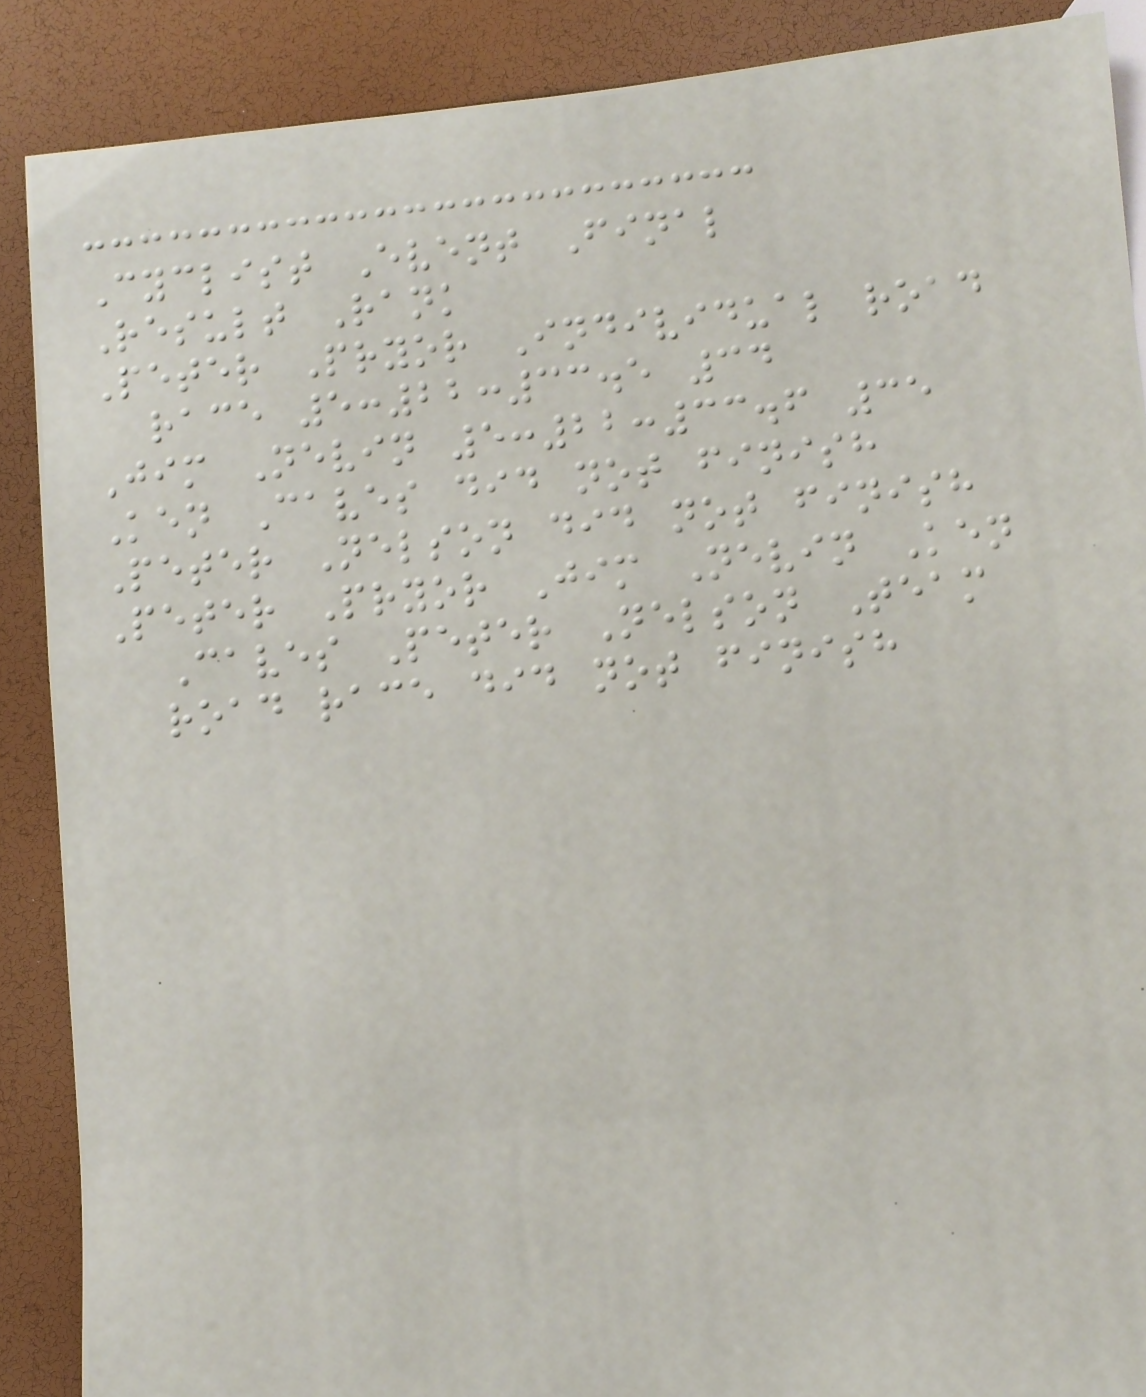Cyclist Event Final
Result Rank
Peter Pryor Individual road
race 5:22:33.5 34
Jim Nevin 5:22:33.6 35
Ken Caves did not finish
Peter Nelson did not finish
Peter Pryor Jim Nevin Ken
Caves Peter Nelson Team
road race did not finish
